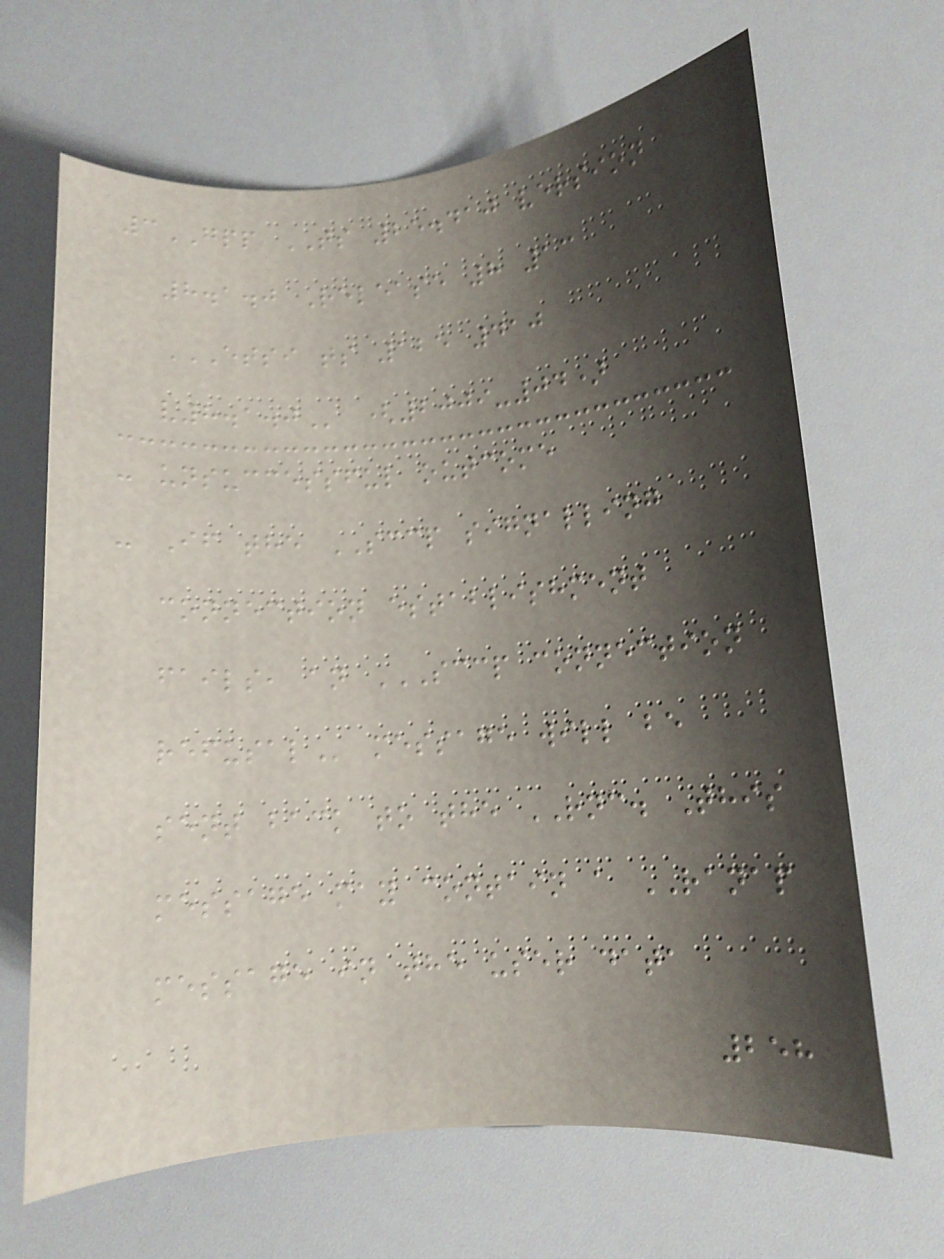3GPP TS 25.410 version
8.1.0 Release 8 13
ETSI TS 125 410
V8.1.0 (2009-04)
- unsuccessful outcome
- If the SCCP signalling
connection establishment
fails, an SCCP CONNECTION
REFUSAL message will be
sent back to the RNC. This
message may contain a RANAP
message in the user data
258
